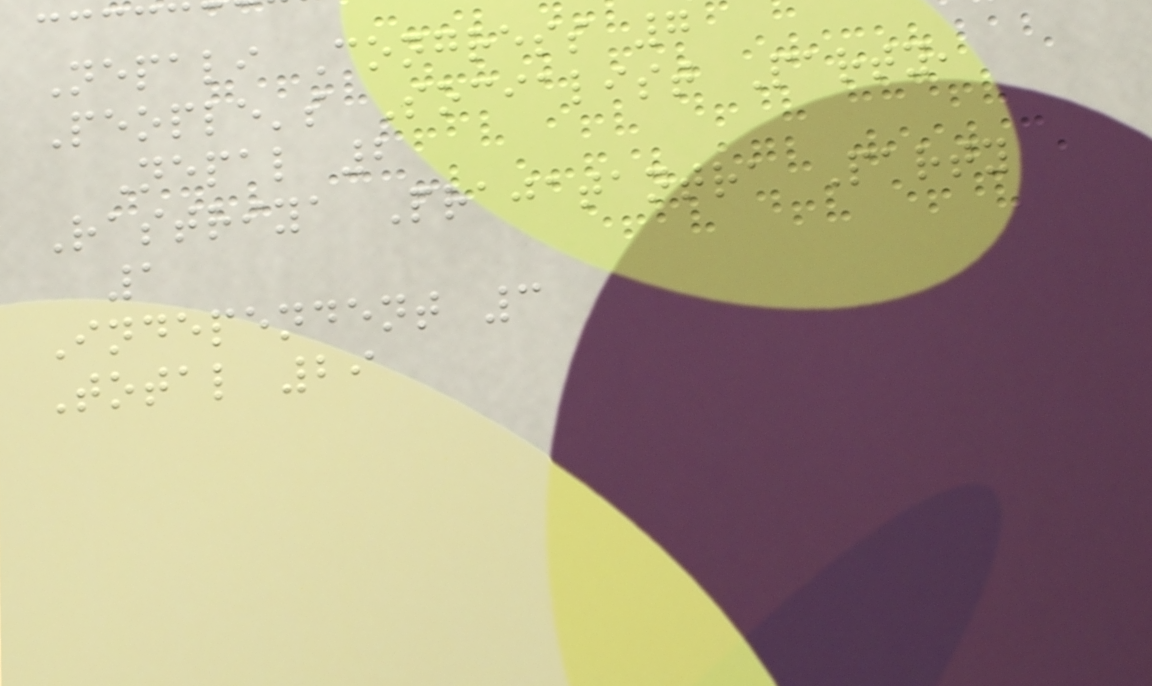Nepali Congress 7
People's Socialist Party,
Nepal 2
Rastriya Prajatantra Party
1
Independent 3
Total 29
